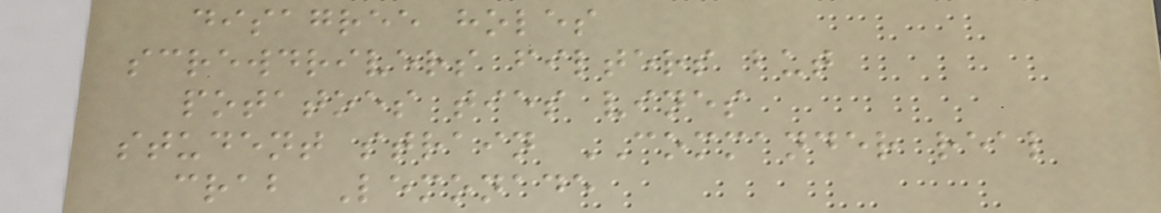disagree holes
screwdrivers filters but
potatoes ties vines
student strain COMMANDER real
crab Lemonade
